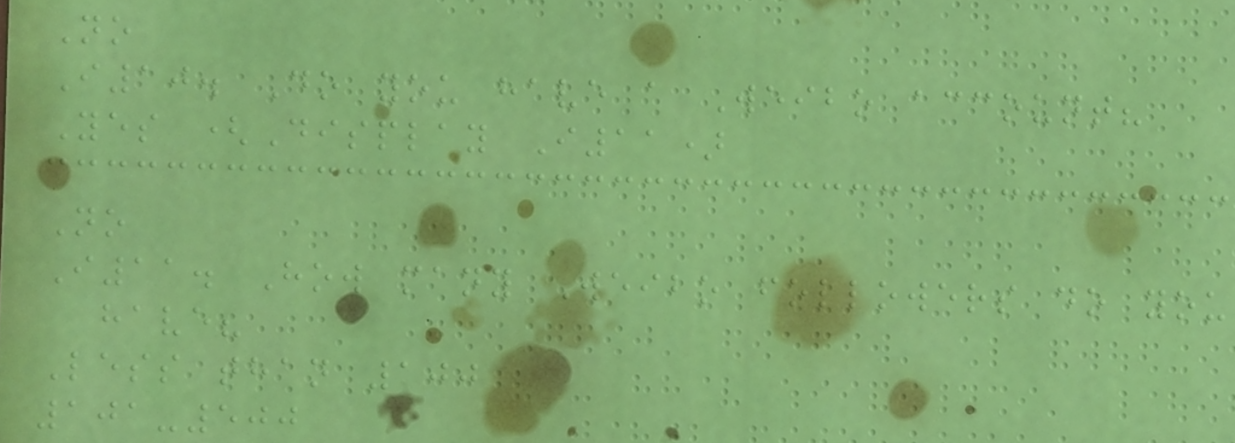No
I10. Do you have a Weibo account?
Yes (Display I11)
No
I11. How many Weibo followers do you
have?
Less than 100
101-500
